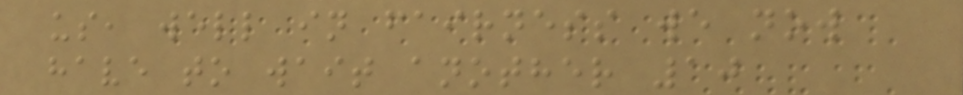us, well in fairness we now
have to wait another 10
